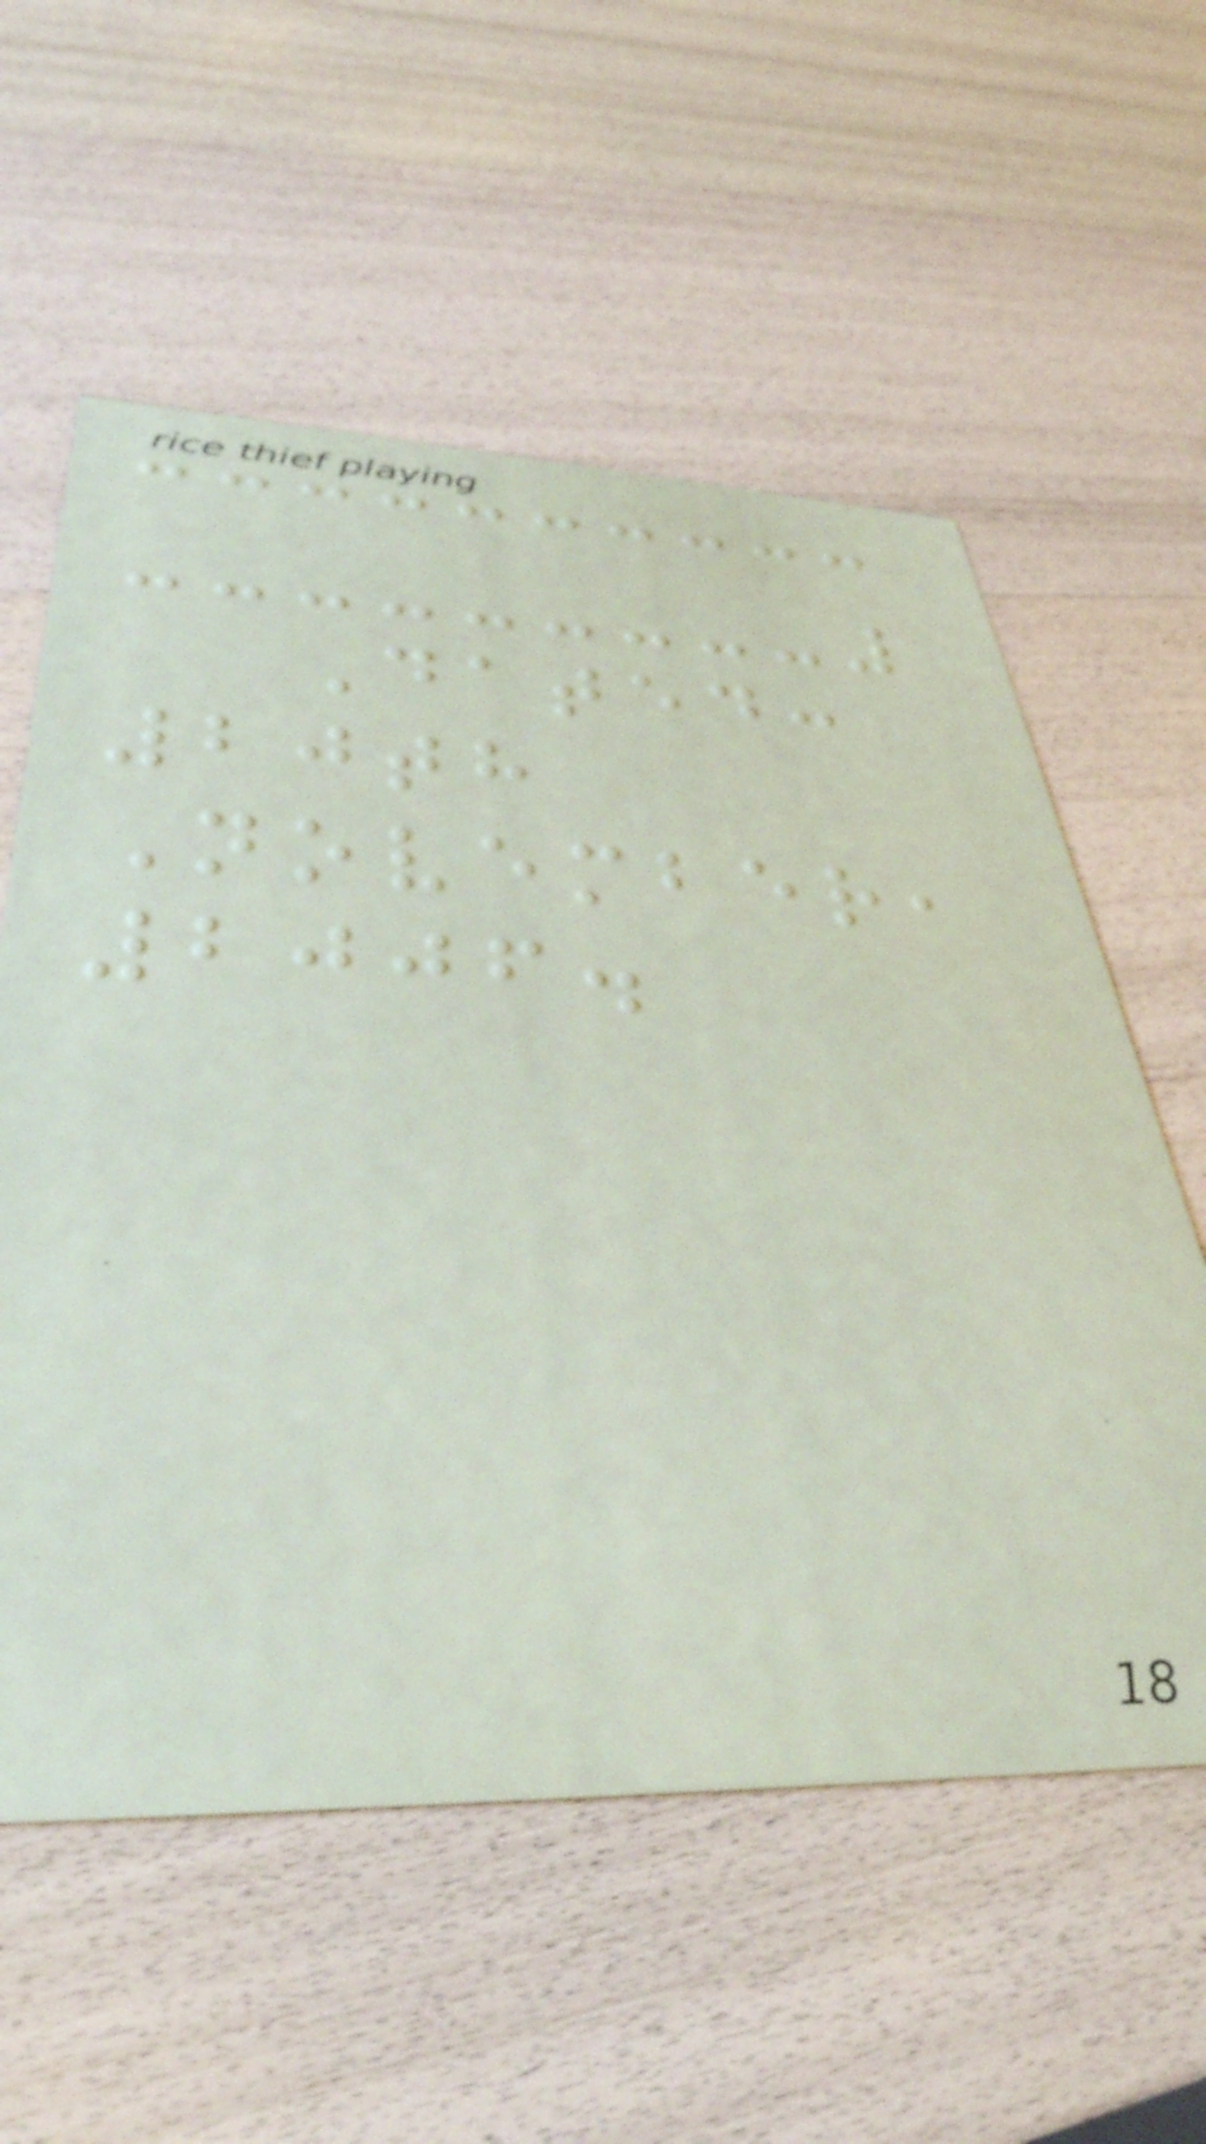Dated:
20th
November,
2006.
